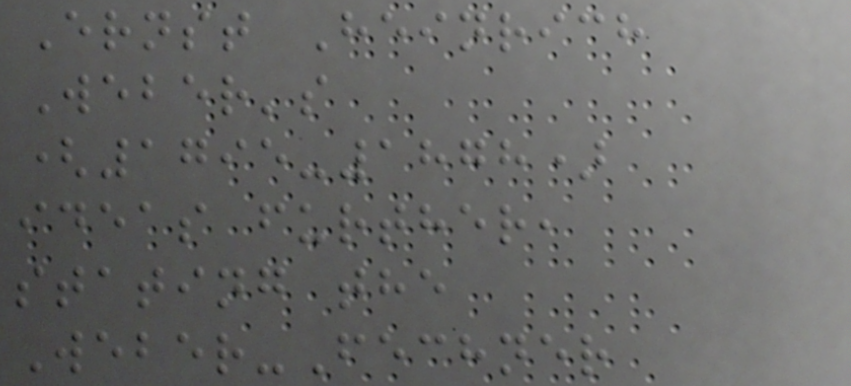Ernst Heinrich
Weber's
(1795-1878)
ideas further,
stating the
Weber-Fechner
